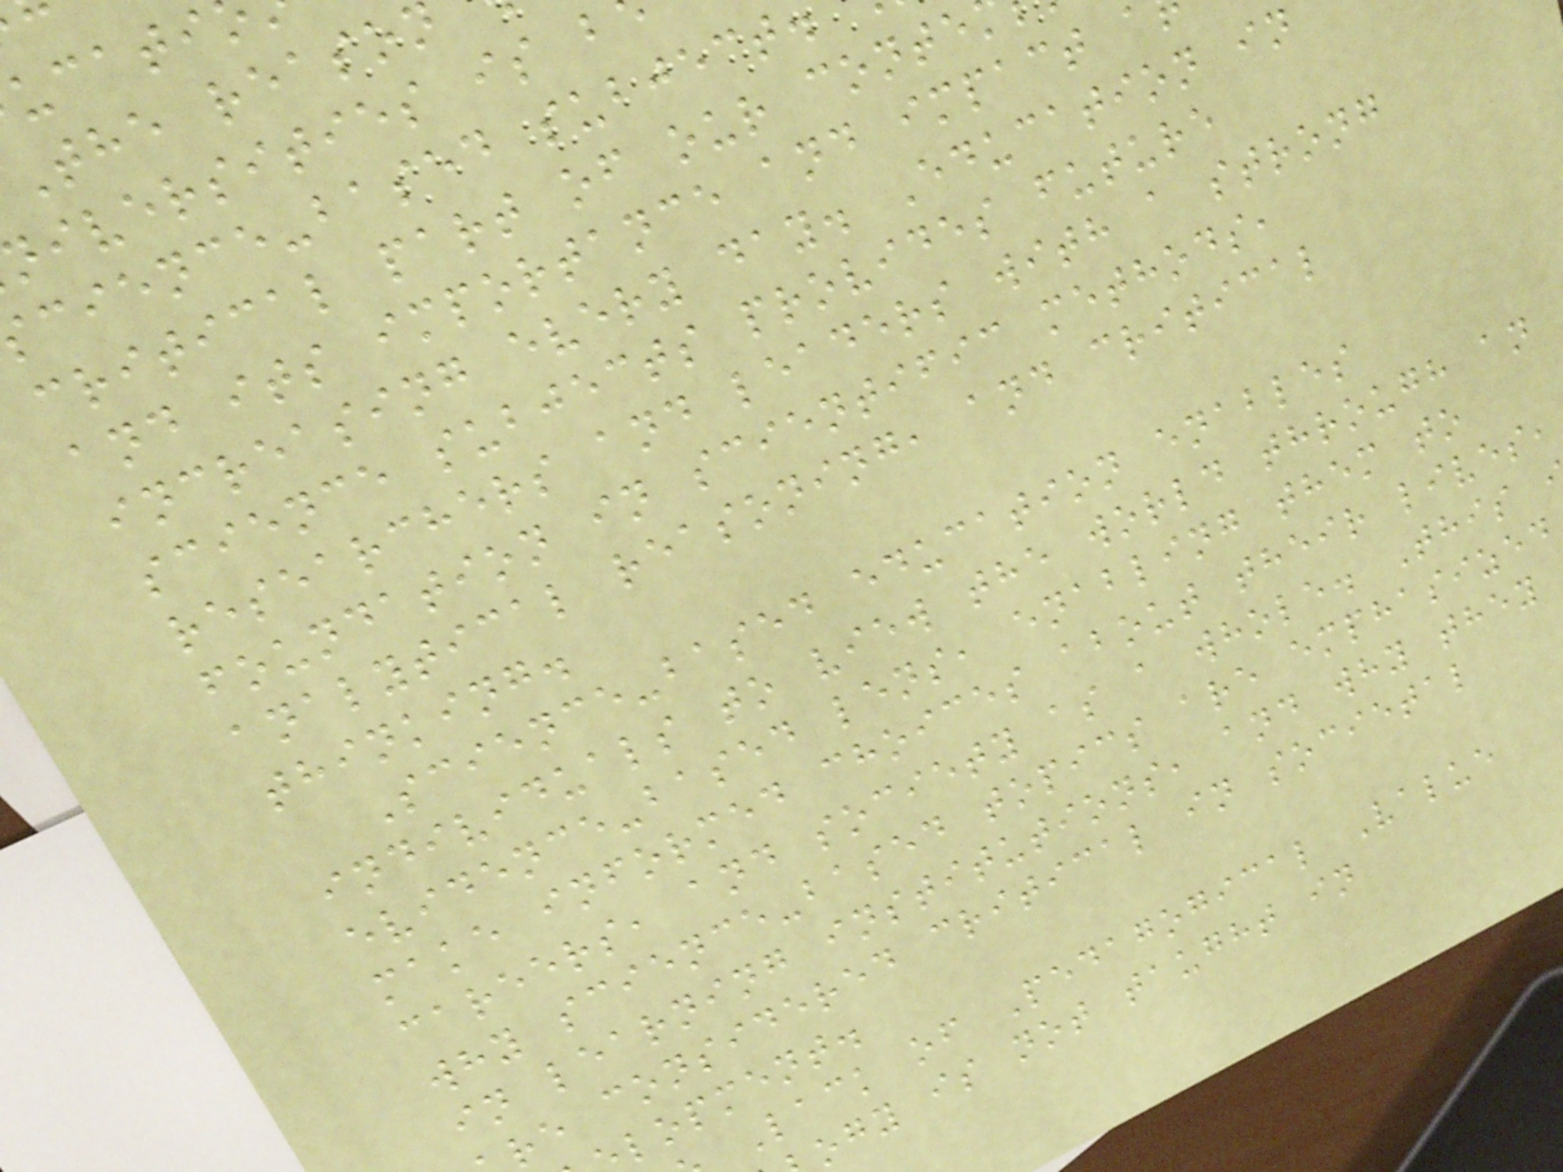The reason
iversities is b
cience-based subject.
critical part of our conte
and its importance and impact a
increasing every day. Education in
science subjects provides future
researchers and leaders with a strong
foundation in scientific methods,
analytical reasoning, and critical
thinking.
Science-based education enables
individuals to view the world through an
evidence-based lens, enabling them to
make informed choices about their lives,
careers, and society as a whole. This
why science-based topics are emphasized
in learning institutions, and why they
re considered critical in societal
lopment.
Lack of Pedagogical Value
ogy is not taught in
